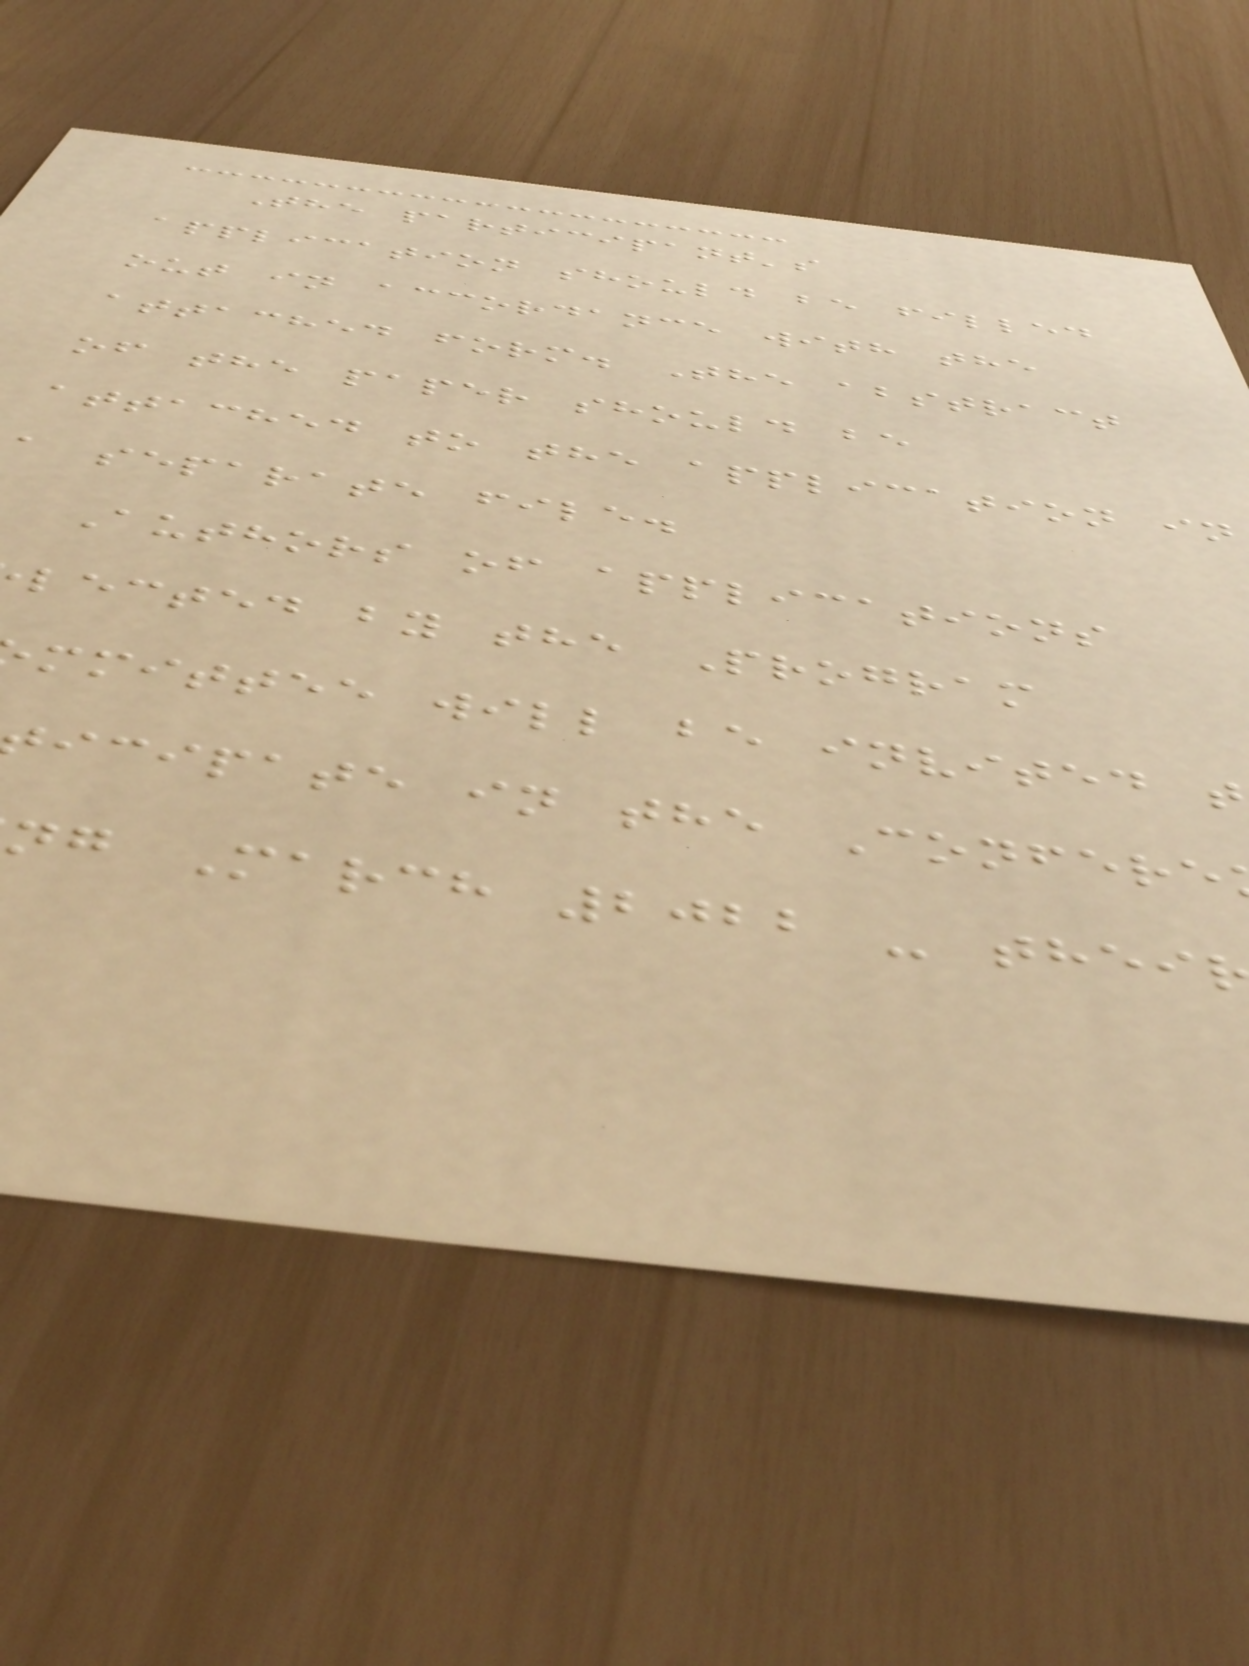The participant's
application should be filled
out in accordance with the
attached form. The abstract
of the paper should be
attached to the application in
a separate file.
Authors of applications
lected by the Program
mmittee will be invited t
icipate in the Confere
ng March 2022 - thei
